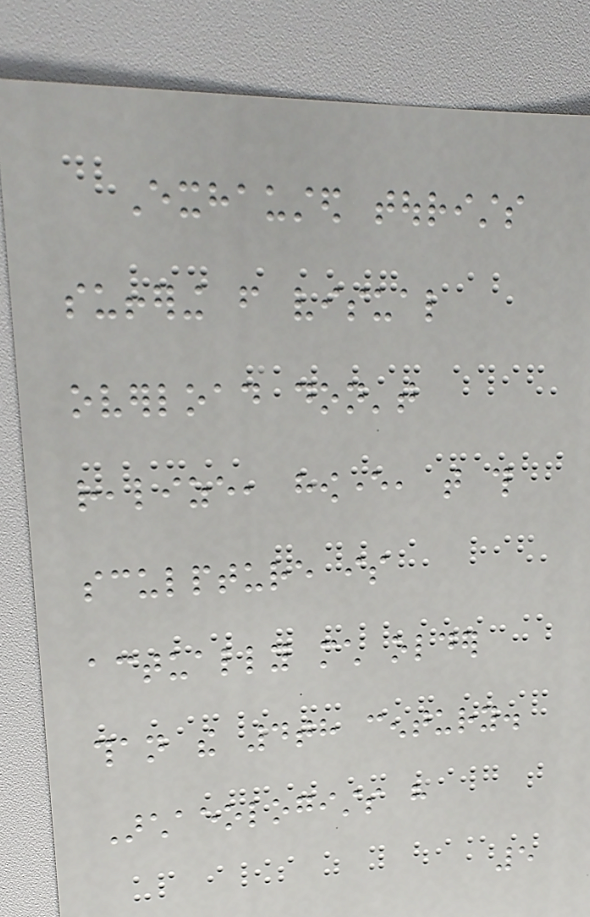Exhausted tourists
suffering from visual
overload don't
realize, however, that this
sculpture is
actually much older
than the 4th century.
Archaeologists have
5
